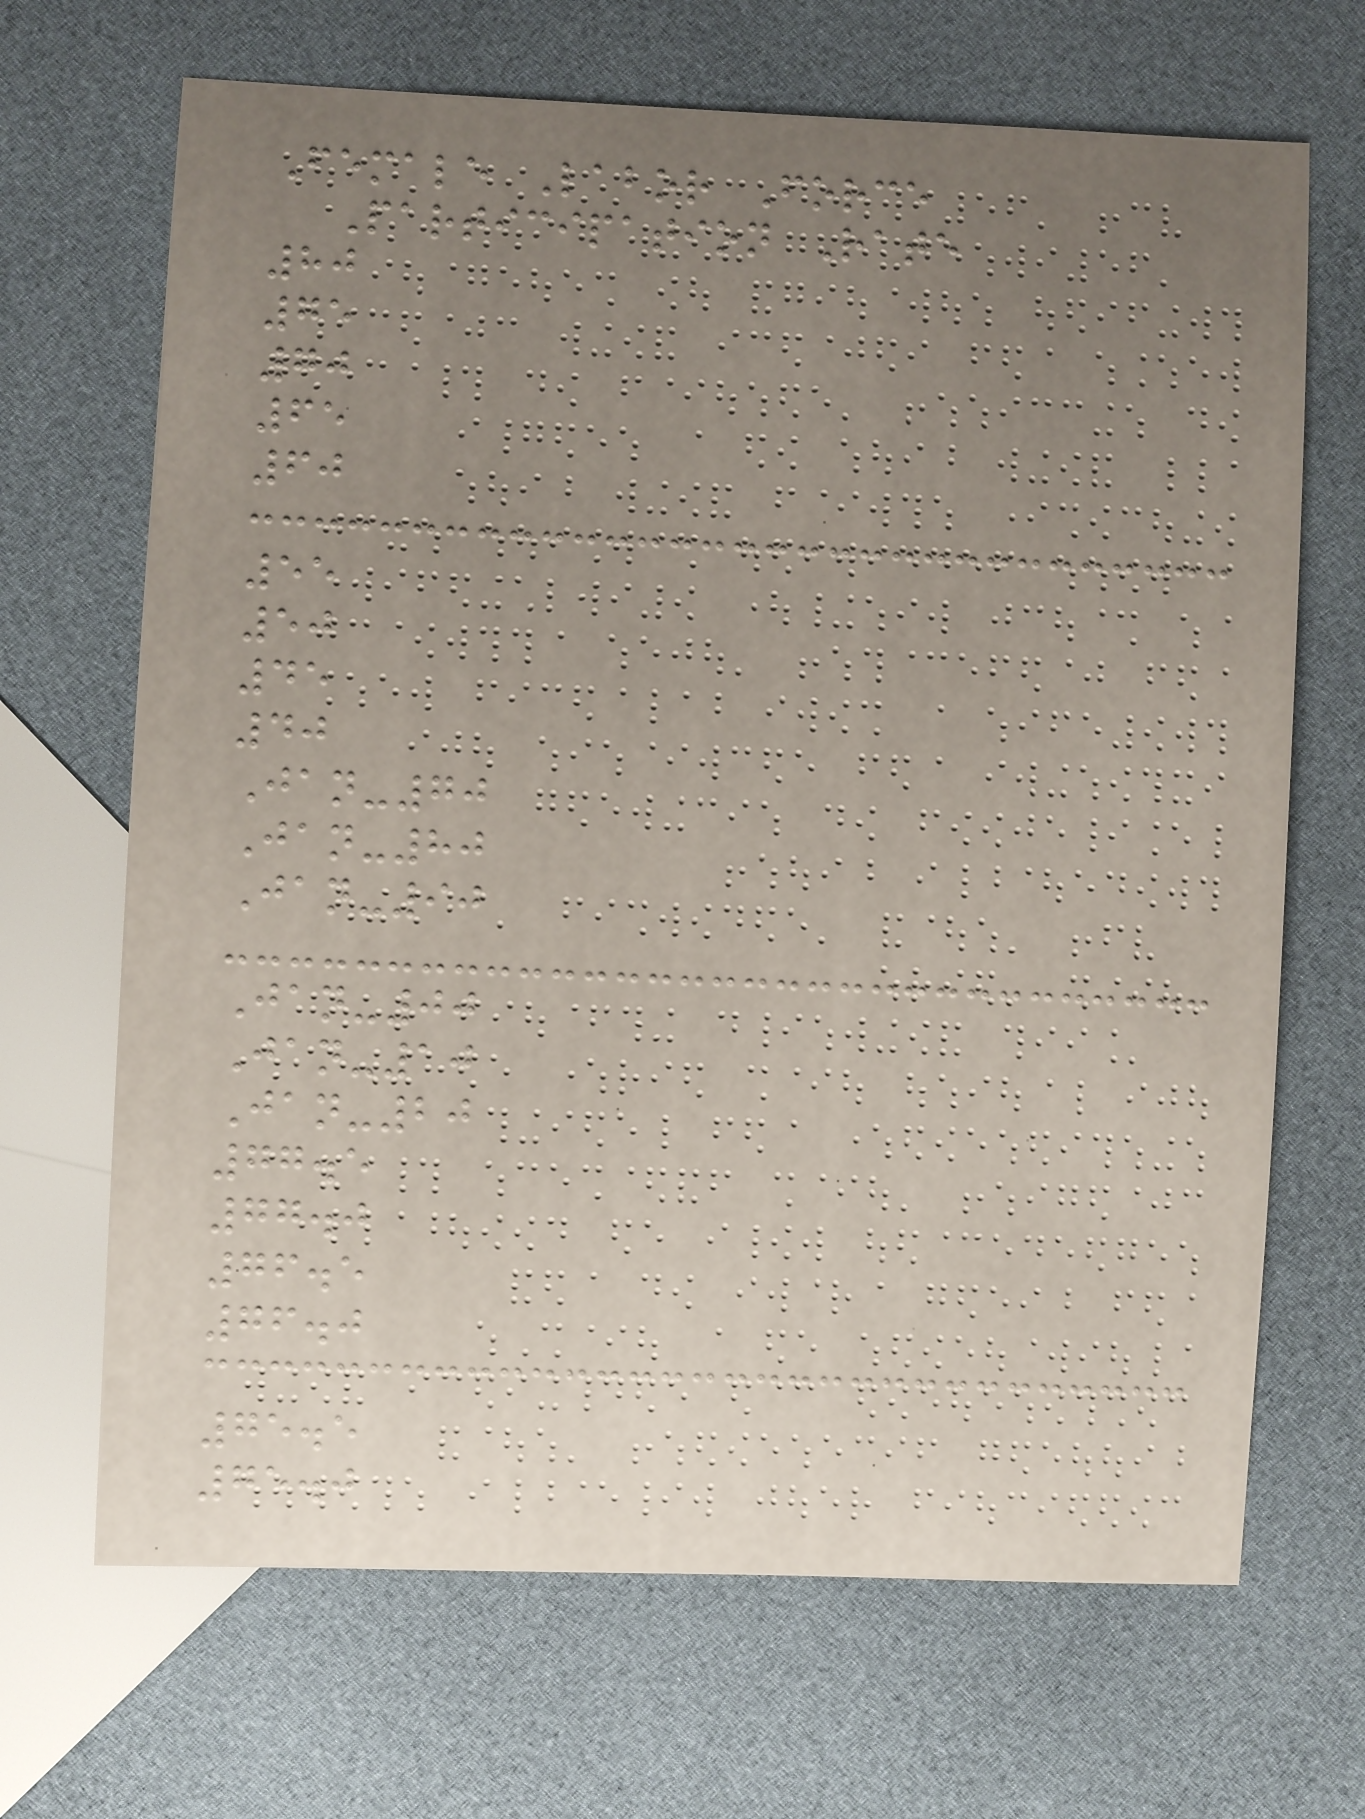Female Labor Force
Participation Rate
80
75
70
65
60
55
50
45
40
Jan-70
Jan-80
Jan-90
Jan-00
Jan-10
Jan-20
77.5
77.0
76.5
76.0
75.5
75.0
